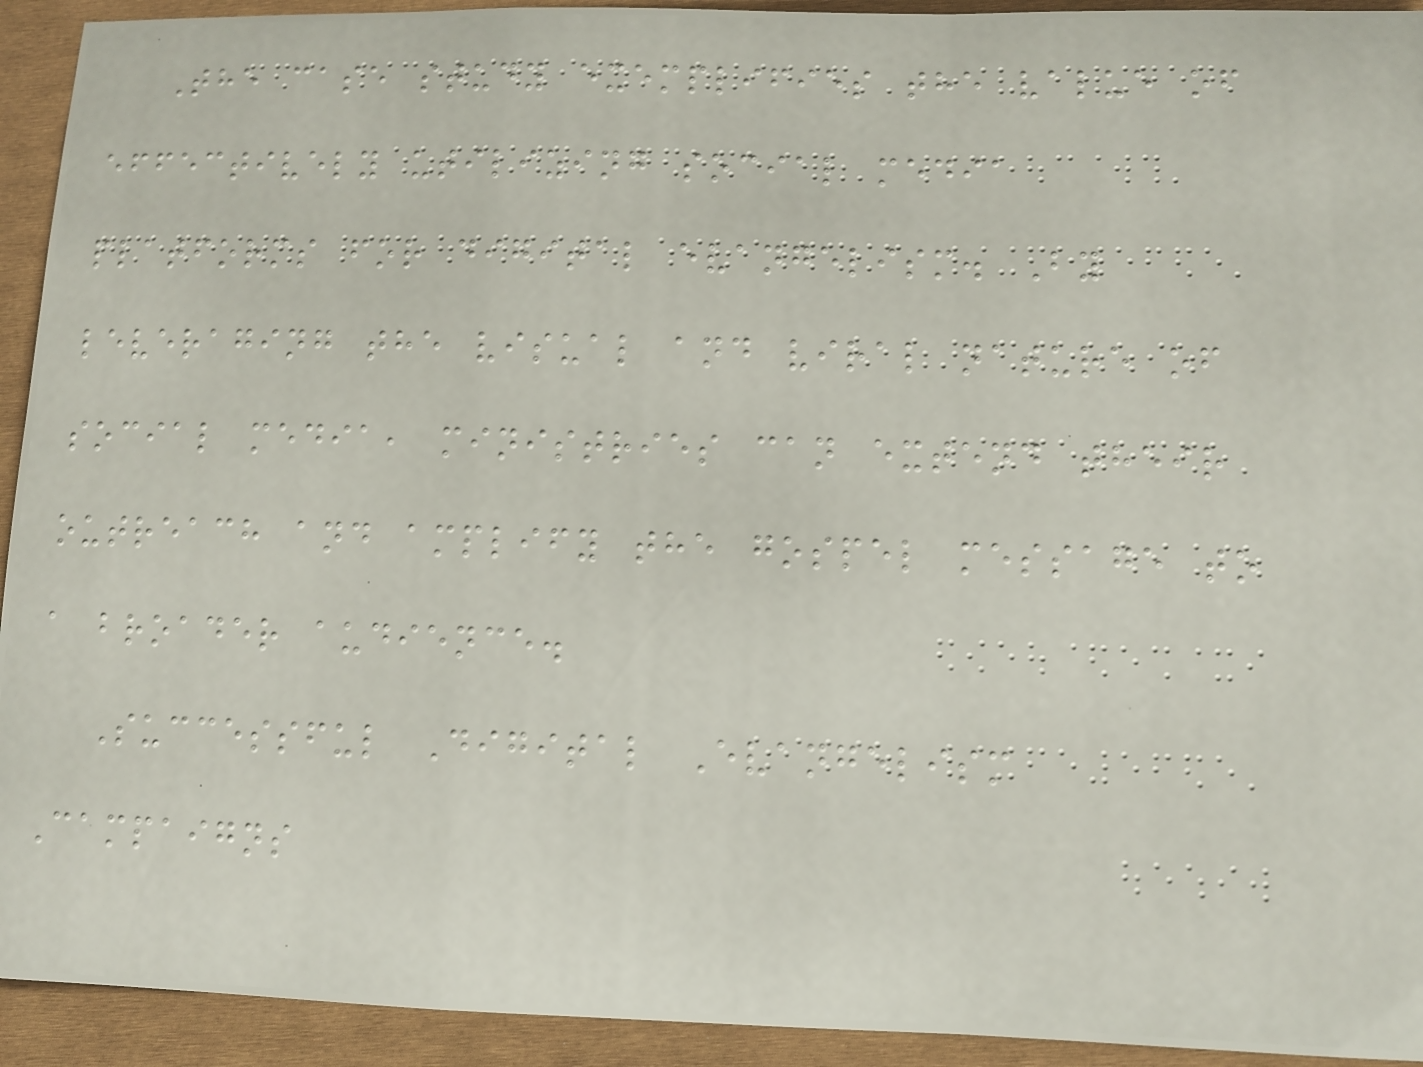The case study exemplifies the value of
effectively utilizing social media
platforms for digital evangelism. By
leveraging the visual and viral nature of
social media, ministries can extend their
outreach and amplify the gospel message to
a broader audience.
Successful Digital Evangelism
Campaigns
